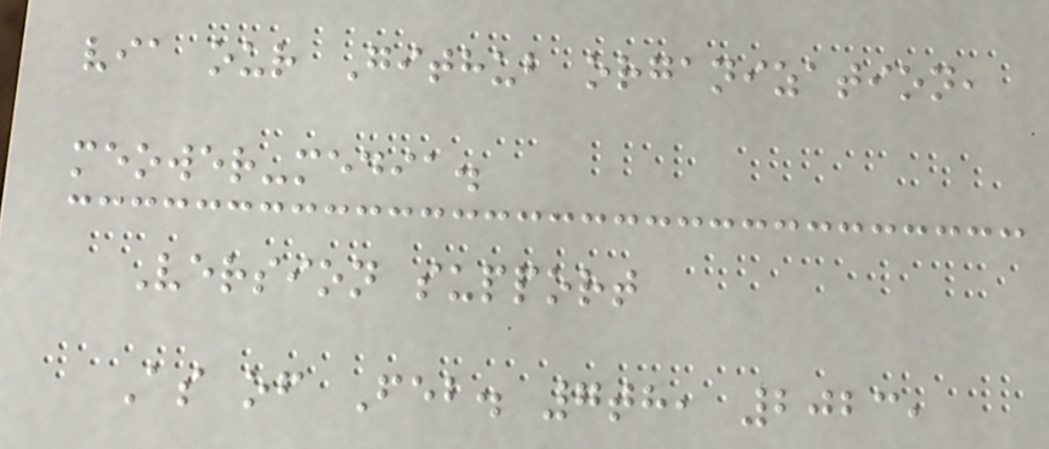via our Github organization,
meower-media.
Version support
As of Feb. 7th, 2023,
